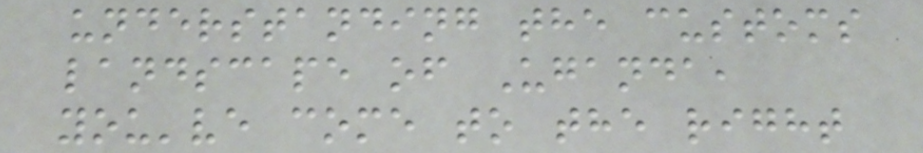understanding the customs
landscape of Uganda,
you've come to the right
